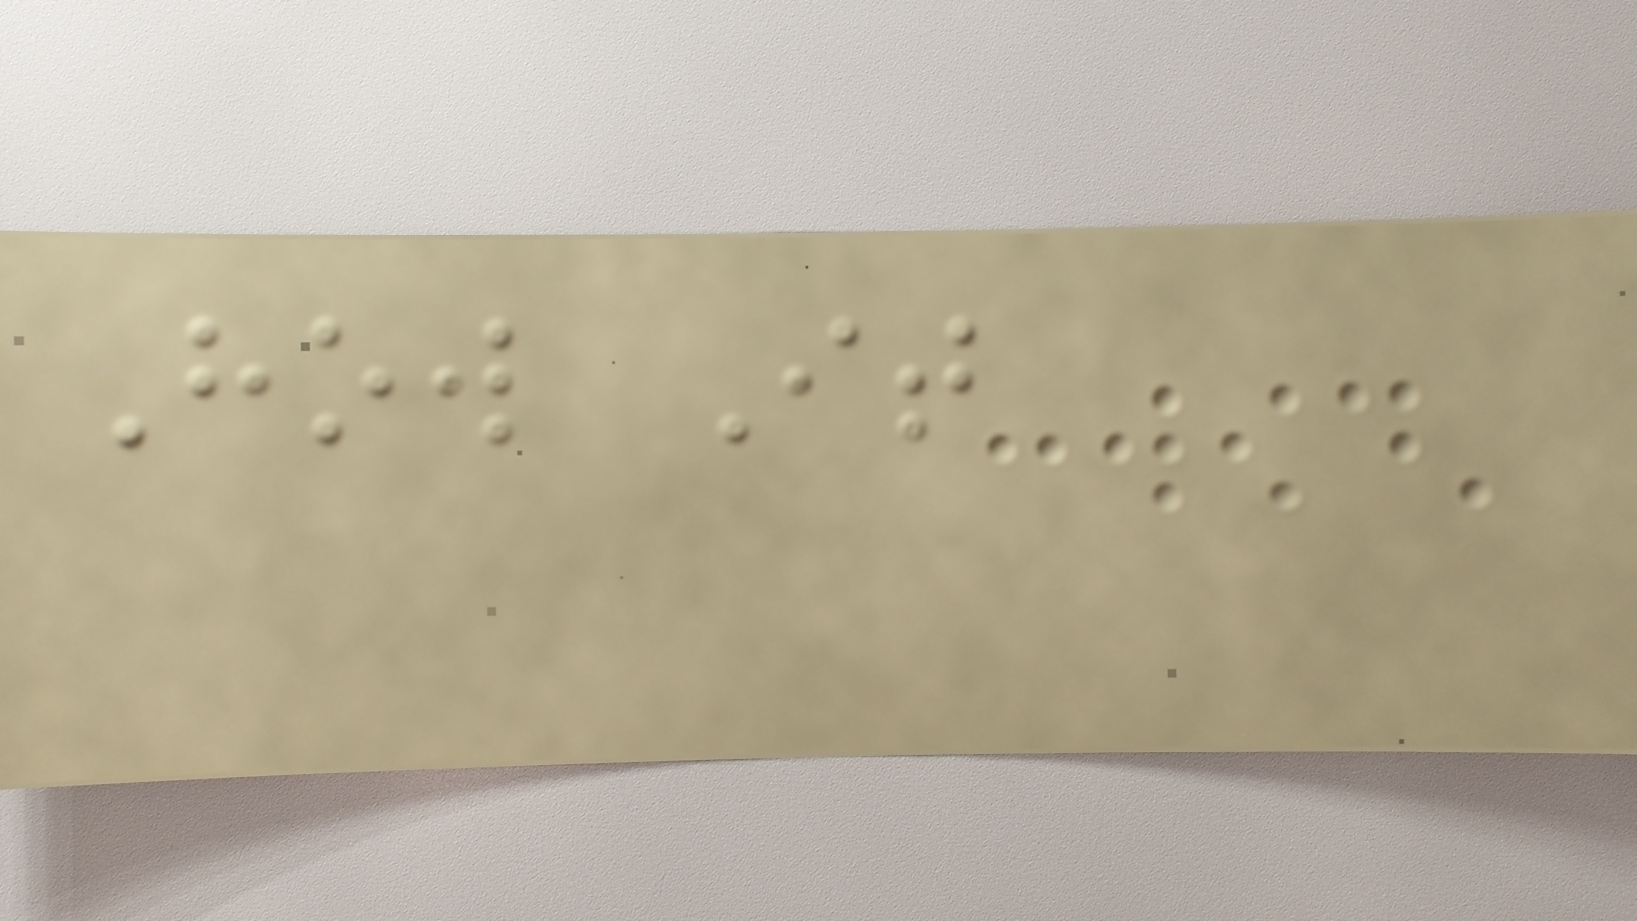How It
